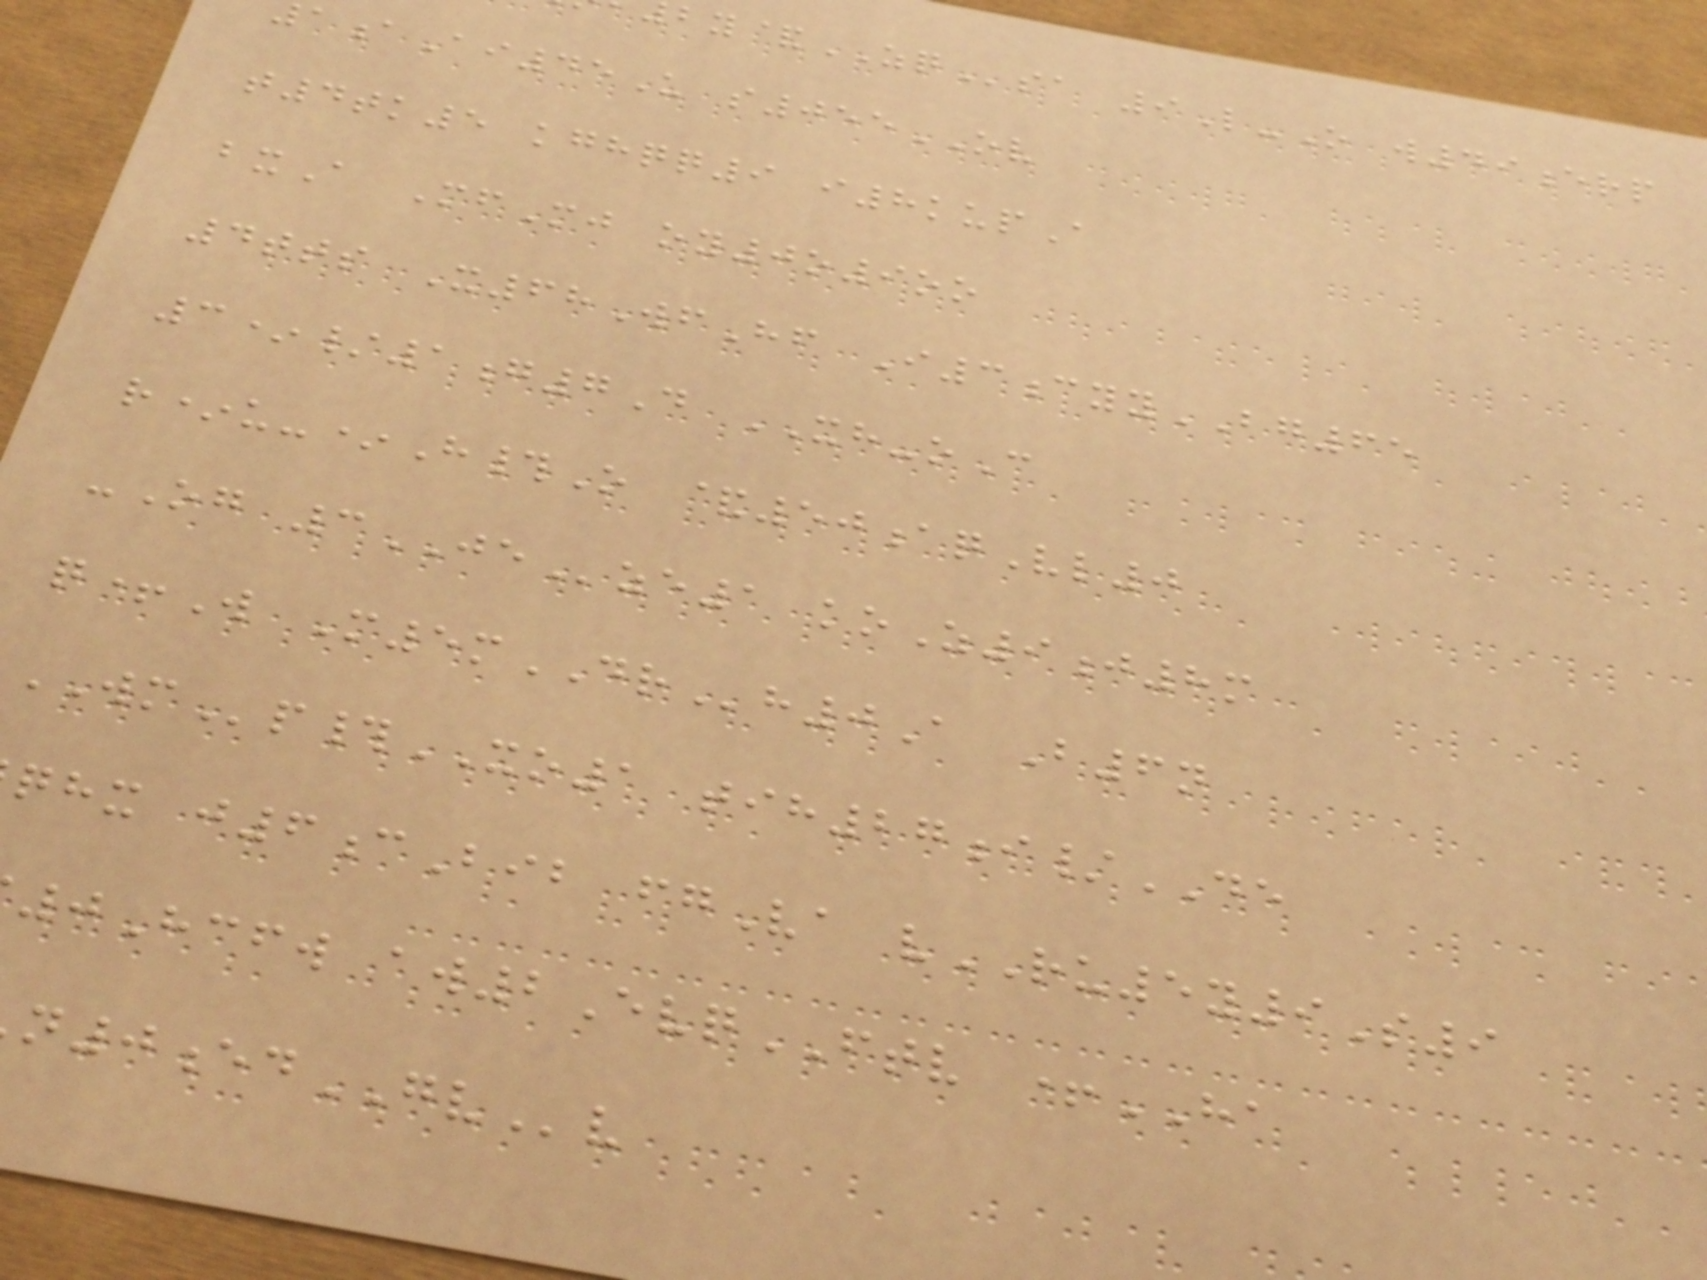y&ZQsa 9L-O w49erp
aAi45U s055OV
t4tk5 kghqq9 i8kupA
bxA MfMj oy0o9oo
4tts X68WfHf I3cyyBG65
3*/1g7D XH-oC
r*u-*H#O &50aqVl0
-Og 3JEze1 koZ9j8m
q+W M5mDRh0A B6n
WMp#XO1 tih27i/DE
qhx j6cBib fgVa vRU5y9S9
0Hcfw aw2EvqFTV +HA
0edGVv
